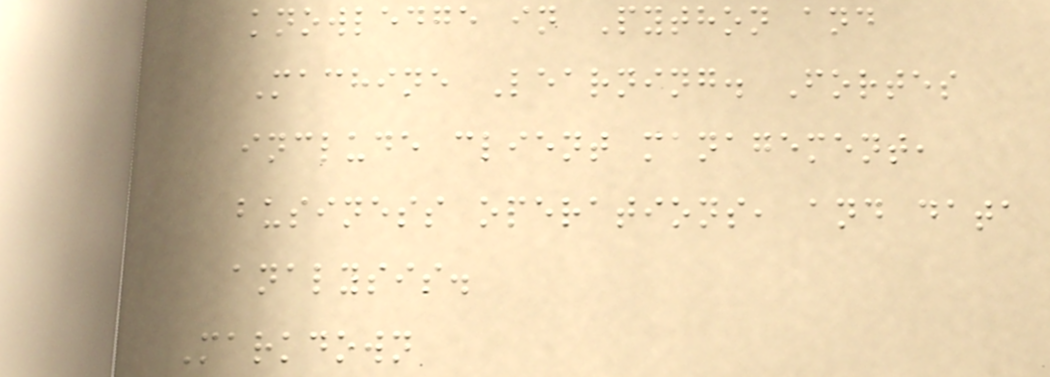knowledge in Python and
Machine Learning. Fortes
include client management,
business operations, and data
analysis.
Markdown
